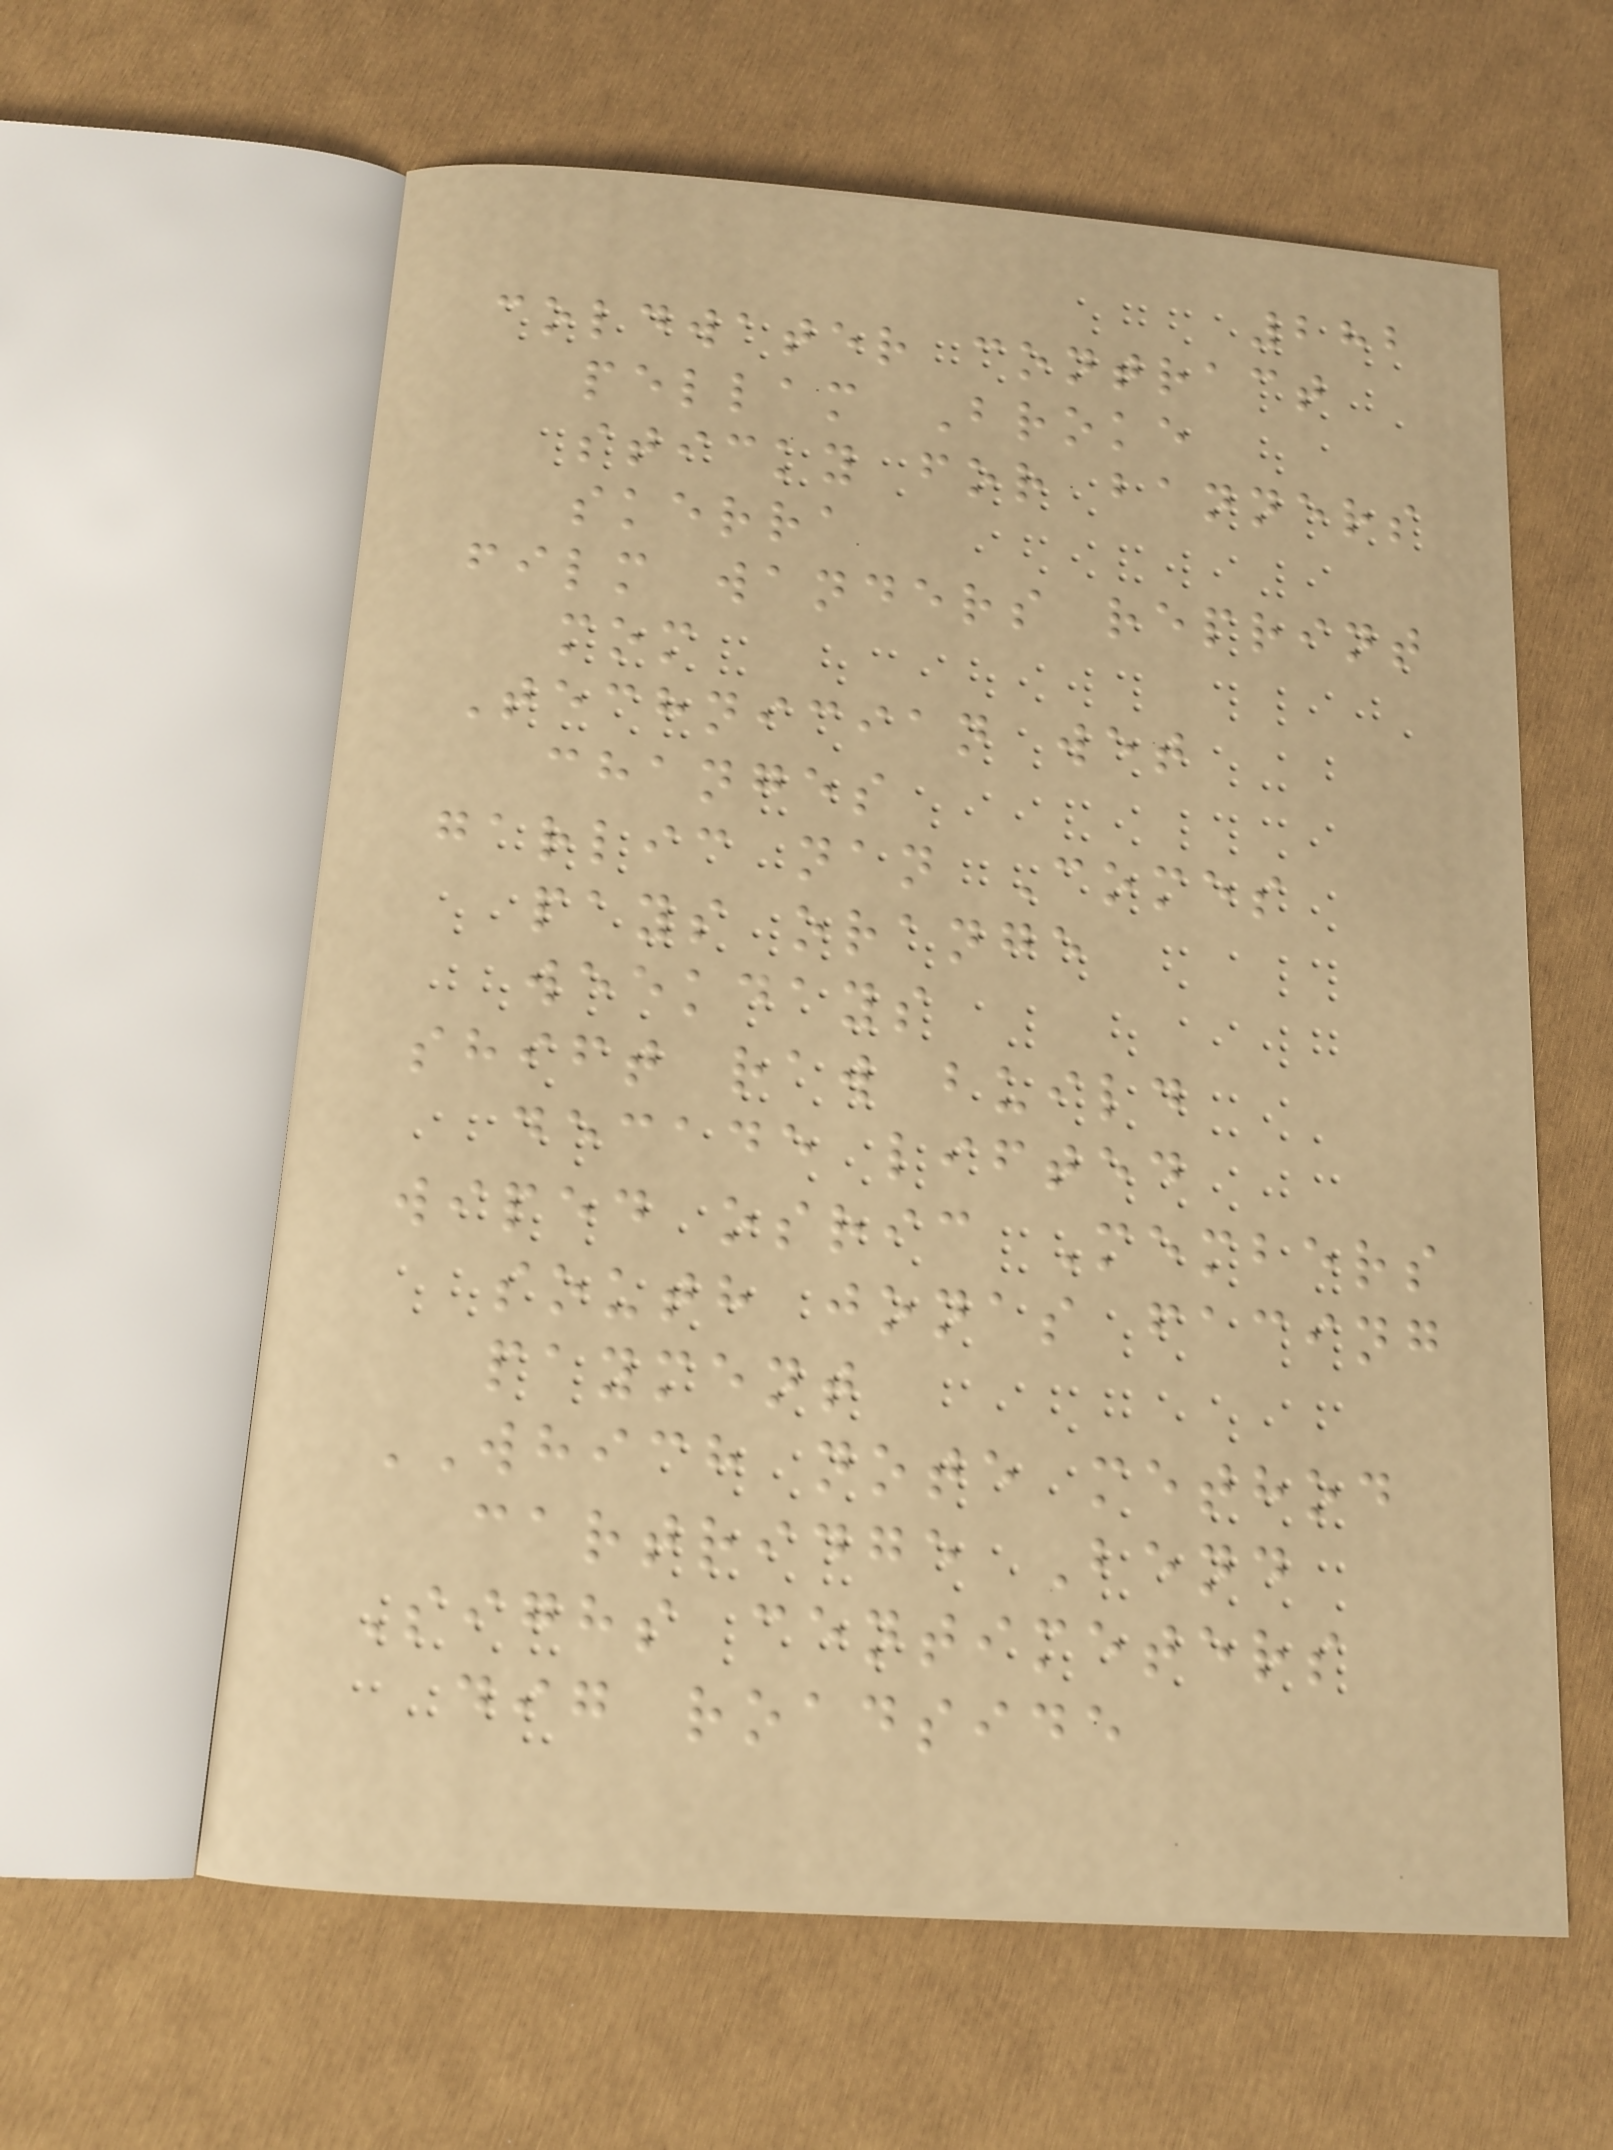282
coldwater contract
pellam Broke
sticky for banners
skerra
film wanders reprint
mom
Technician wet
changes
garlic nan Comes
pays orange
weekdays
shift raw build
decade lifted
wiped osric Members
south jonas facing
payment
WHICH note method
cartridge Bend
Sighs centimeters
dig roadside
